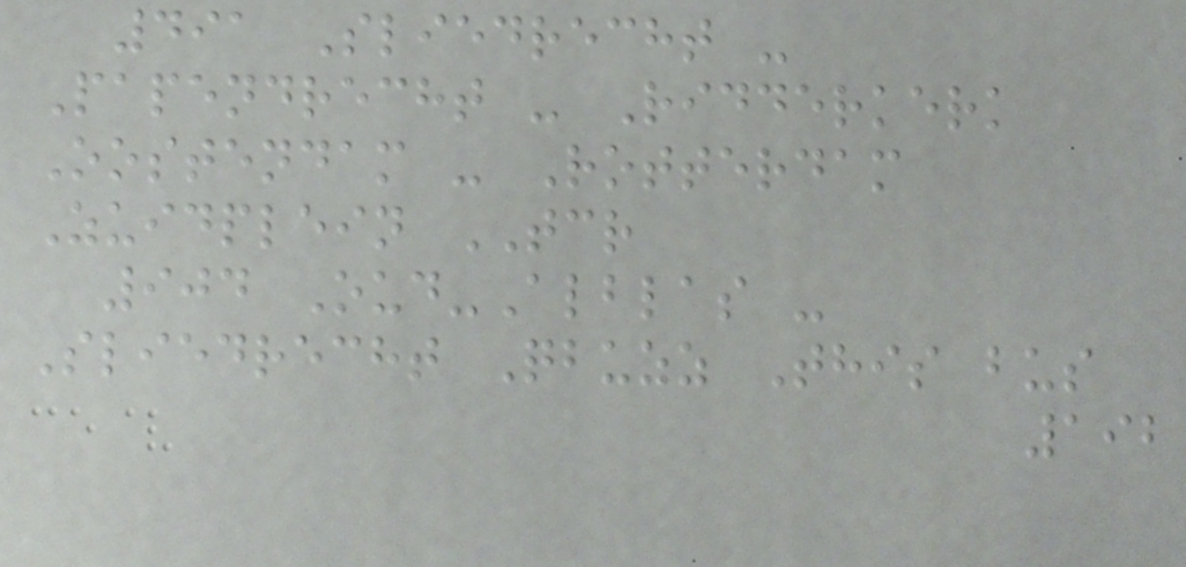491 Sliedrecht -
Papendrecht - Ridderkerk
Oostendam - Rotterdam
Zuidplein TCR
904 Oud-Alblas -
Sliedrecht Qbuzz This bus
192
